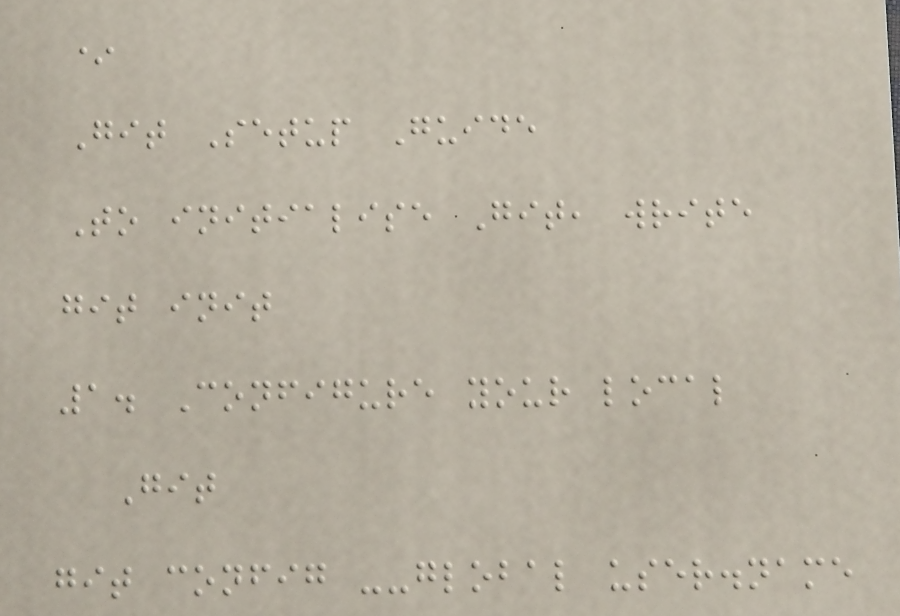*
Git Setup Guide
To initialise Git, write
git init
1. Configure your local
Git
git config --global user.name
